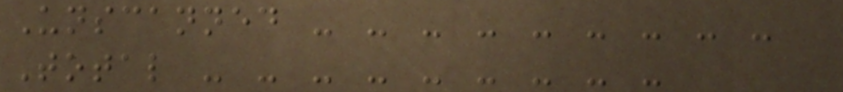Unscanned - - - - - - - - -
Total - - - - - - - - -
